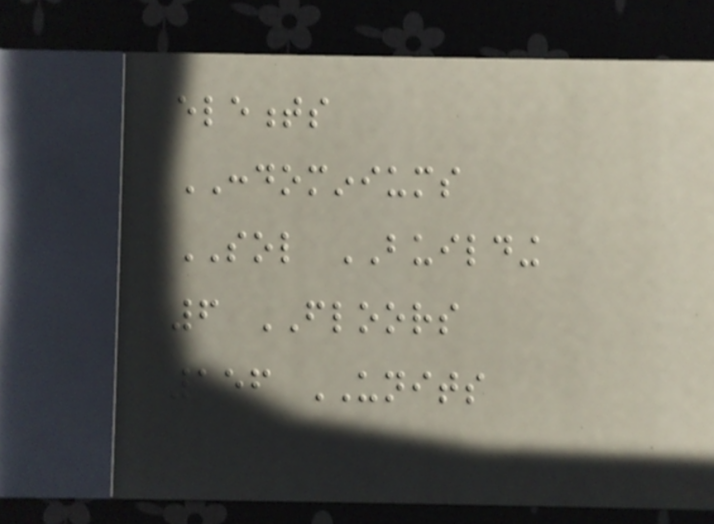elements
CONDOMINIUMS
SOL BUILDING
6 FLOORS
156 UNITS
